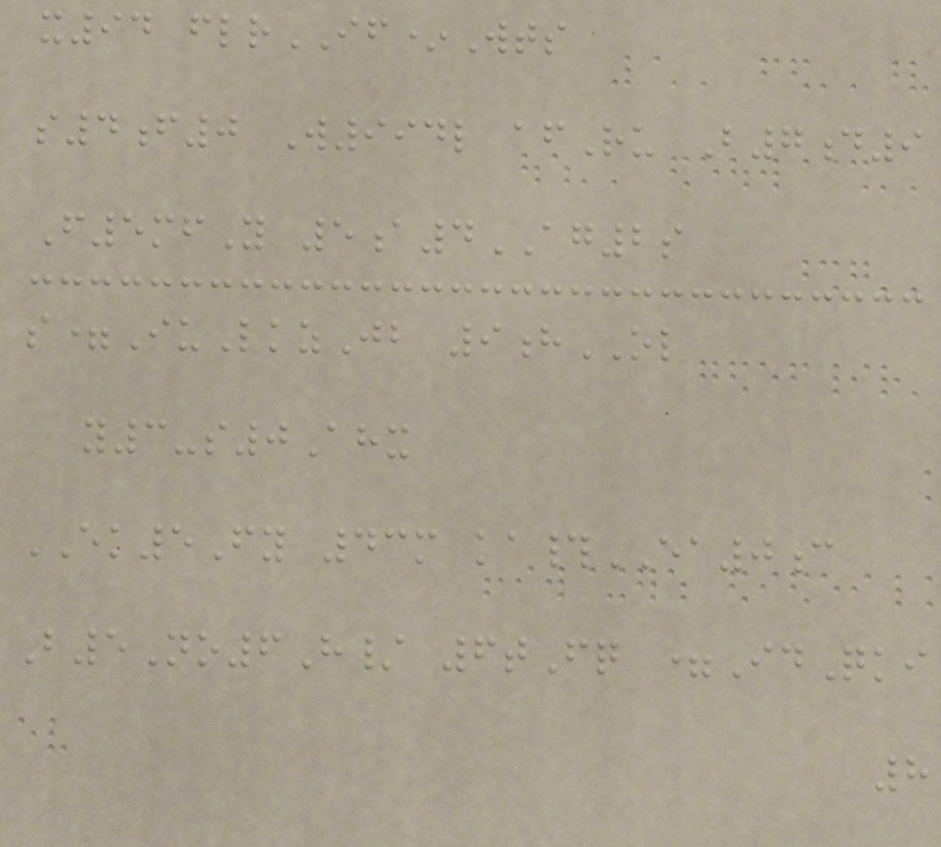x94 flrIF*Wts
s4f0 W994l afRu B7d9
F5mfY 5a4AG2s
s=IuLkzJb 9hOL
y3-s0Ahx
EK5Fy 43m ka#EA0c
B5No6H/ 6tFq =IdQki
8
